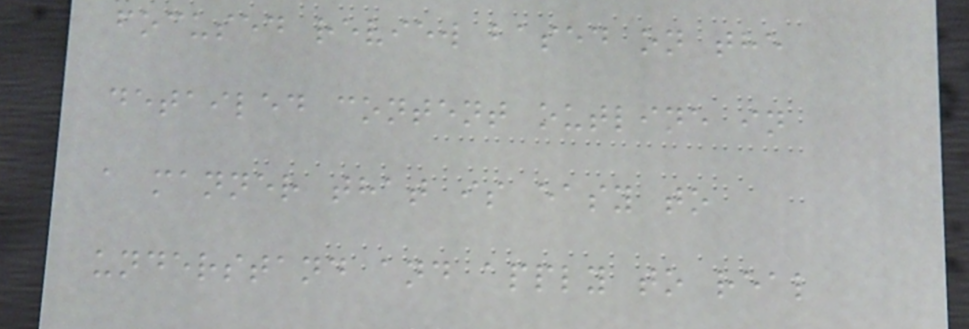focused review based on the
detailed content outline in
a manner that is easy to
understand and apply to real
